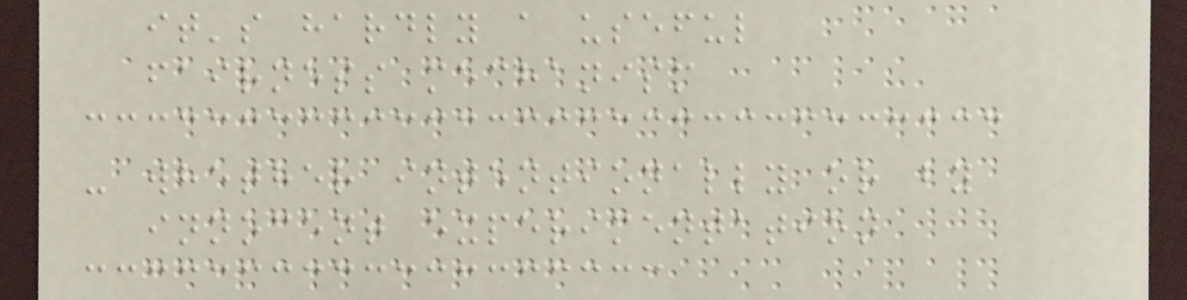it's hardly a useful
fairness mechanism
- whether intentionally or by
innocent experimentation
